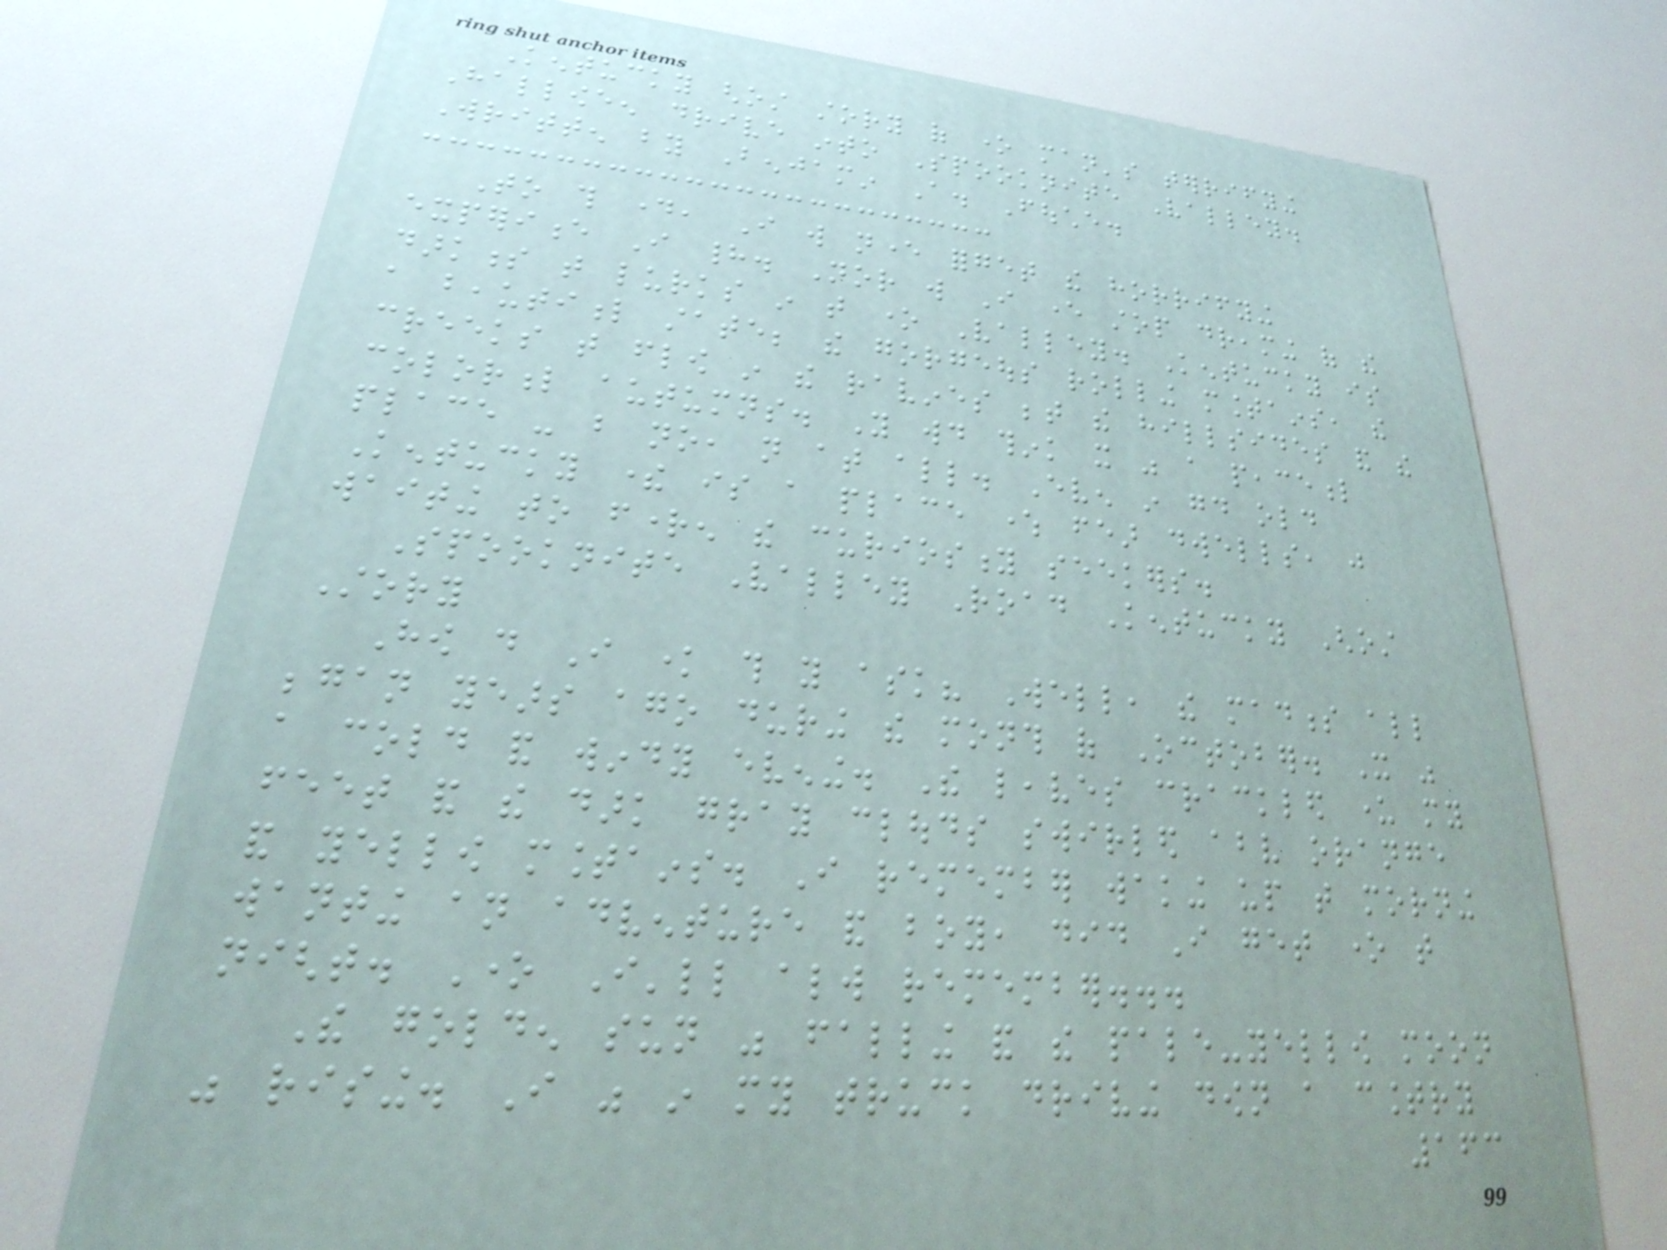Kentucky ghost story of one man's terrifying
Halloween drive into Spooknite Valley.
Written by Benjamin A. Fouche.
To this day, I will never forget the horrifying
experience I had. Nor will I ever stop dreaming of the
darkness that lurks in that one Valley. Kentucky is
a beautiful state; the gorgeous rolling mountains, the
creeks that flow in the ravines between the hillsides and the
colorful autumns. You would think it was a peaceful
place - but no, not at all. Even in good old
Kentucky there is a place where fear dwells, just
waiting to frighten the curiosity seekers.
Spooknite Valley Road Kentucky Ghost
Story
How do I know this you ask? Well, the madness all
began years ago during the month of October. It was
a cold and windy evening. The leaves crackled under my
feet and the dark gray clouds swirled above orange
and yellow mountains. I remember waking up that morning
wanting an adventure and boy, did I get one that
night. One I'll always remember...
The golden sun was falling and the pale-yellow moon
was rising. I was in my truck driving down a country
163
